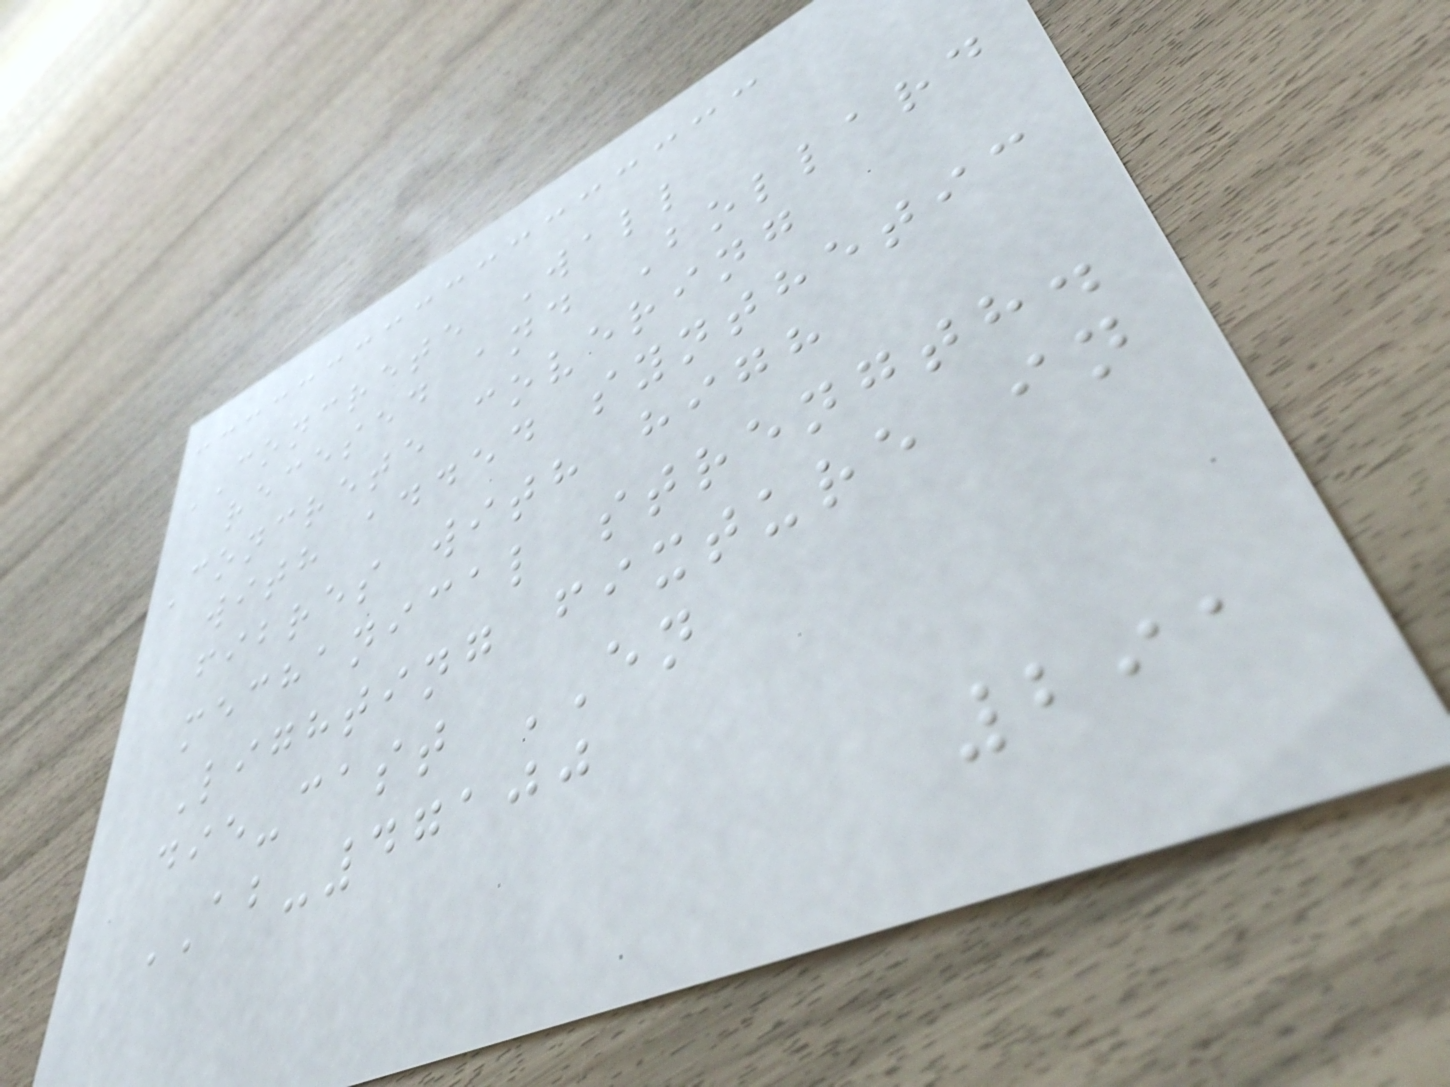CONCRETE Wall
recesed and Bollard
Concrete covering
with added synthetic
fibres with high
mechanical strength.
Lighting fixture in
die-cast EN
AB-47100
291
